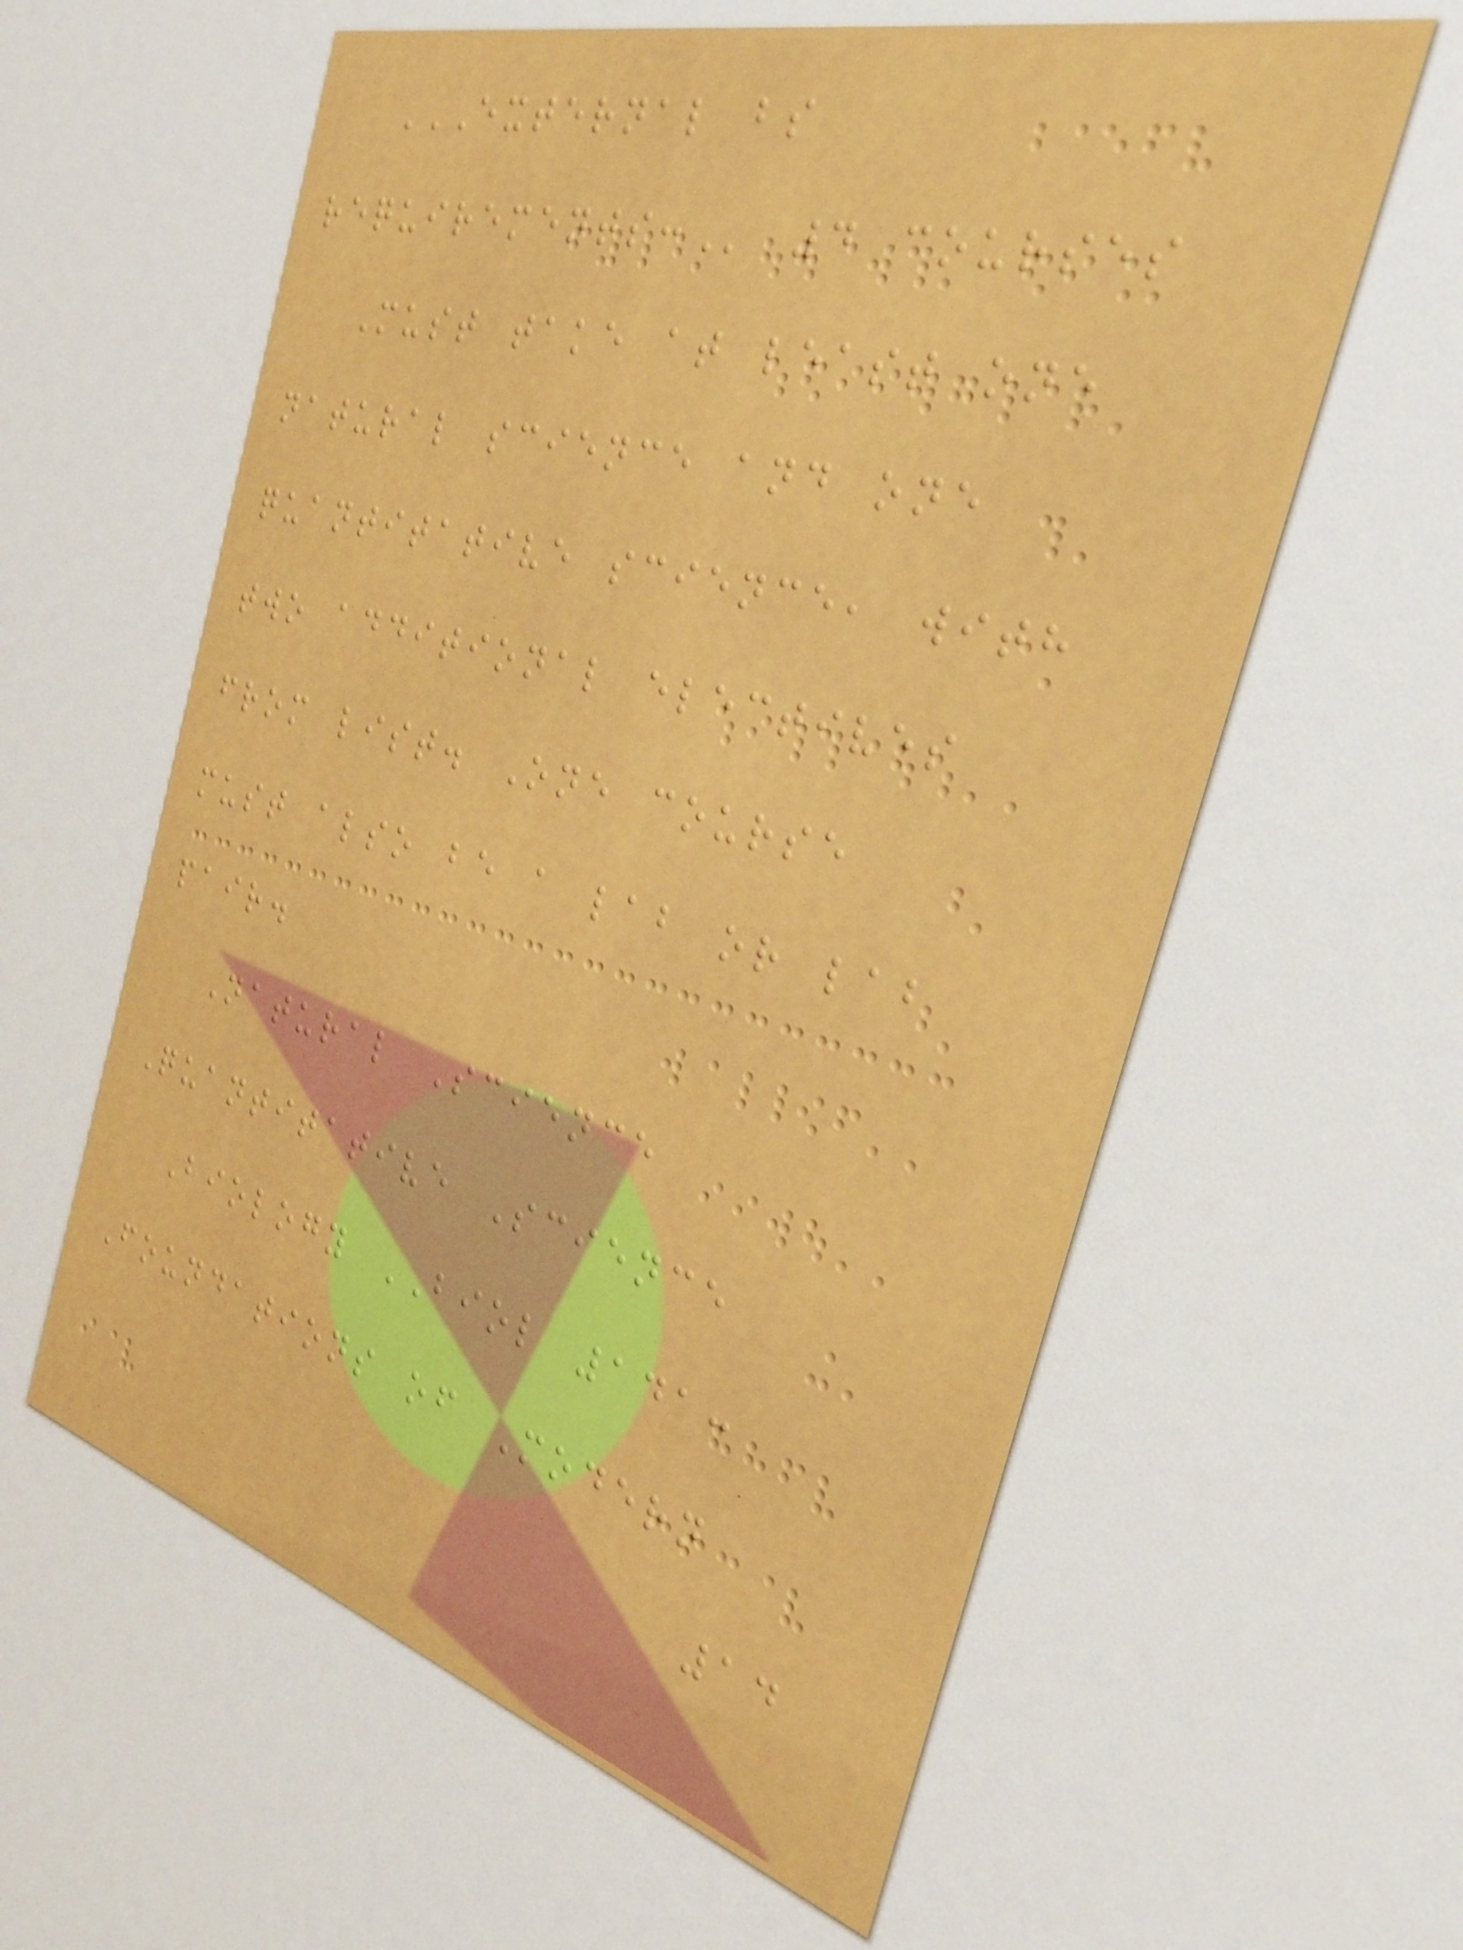EXTERNAL BS
REQUIREMENTS: 4 courses
Must take at least one
natural science and one
quantitative science, with
two additional electives
from list. One course
must also be a lab or lab
pair.
Natural Science
Quantitative Science
Biology BIOL 141:
Foundations of Modern
14
